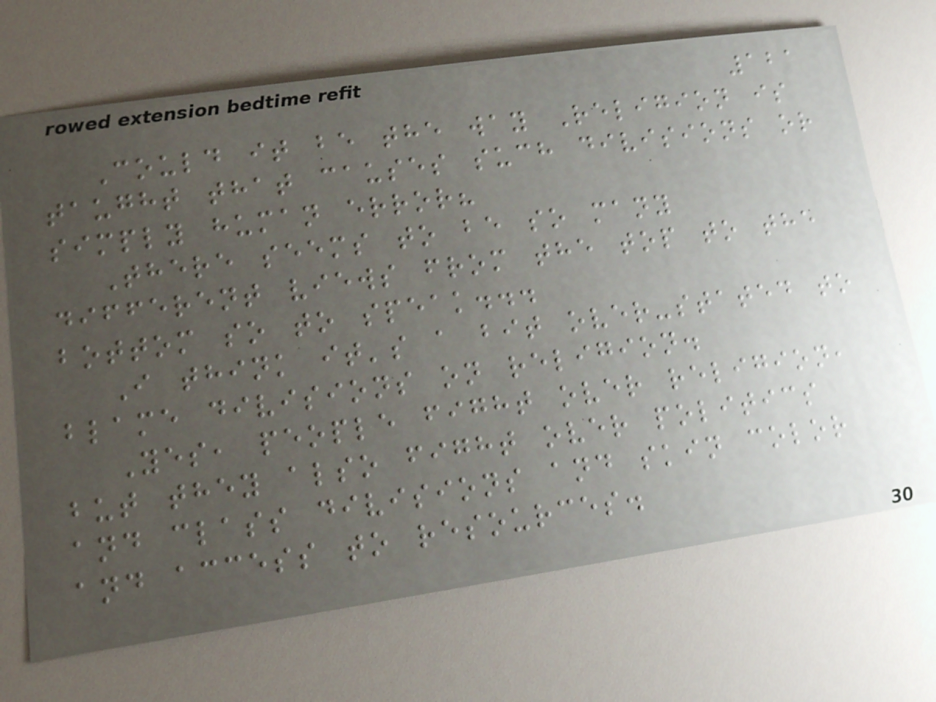121
Could it be the way Religion is
taught that causes such divisions or
simply human error?
There seems to be so many
different views from the top to the
bottom so to speak...
I think it's a bit over-stated to
blame divisions on religion.
Yes, people fight over religion,
but they also fight over politics
and class divisions and skin color
and access to resources.
